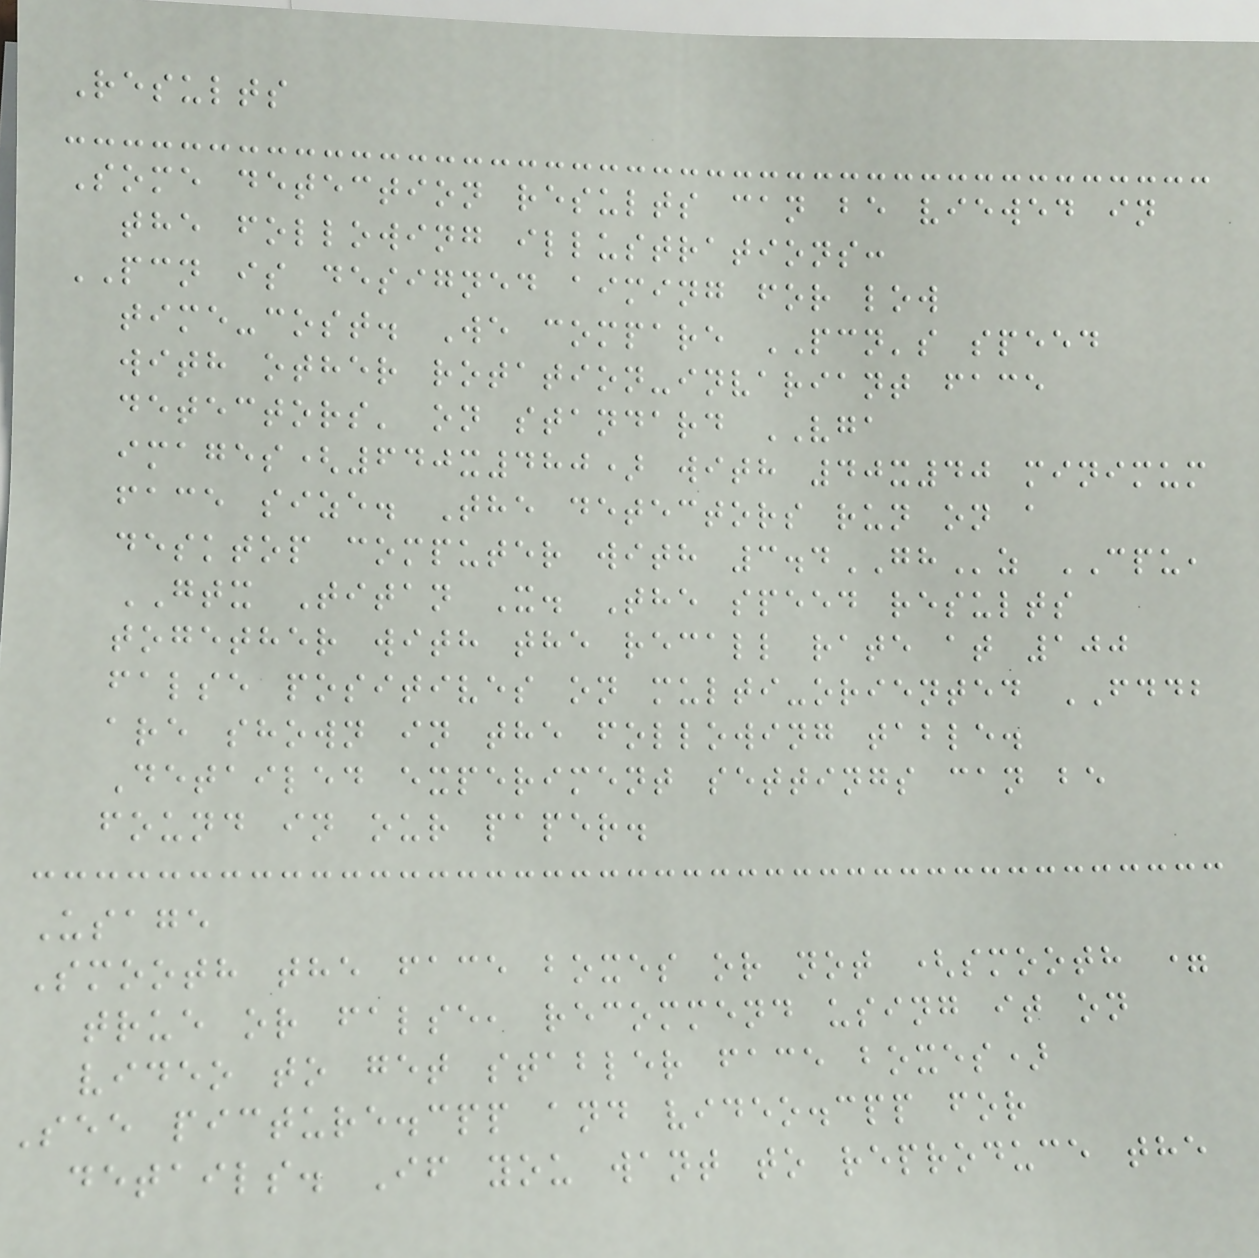Results
Some detection results can be viewed in
the following illustrations:
PCN is designed aiming for low
time-cost. We compare PCN's speed
with other rotation-invariant face
detectors' on standard VGA
images(640x480) with 40x40 minimum
face size. The detectors run on a
desktop computer with 3.4GHz CPU,
GTX Titan X. The speed results
together with the recall rate at 100
false positives on multi-oriented FDDB
are shown in the following table.
Detailed experiment settings can be
found in our paper.
Usage
Smooth the face boxes or not (smooth =
true or false, recommend using it on
video to get stabler face boxes)
See picture.cpp and video.cpp for
details. If you want to reproduce the
